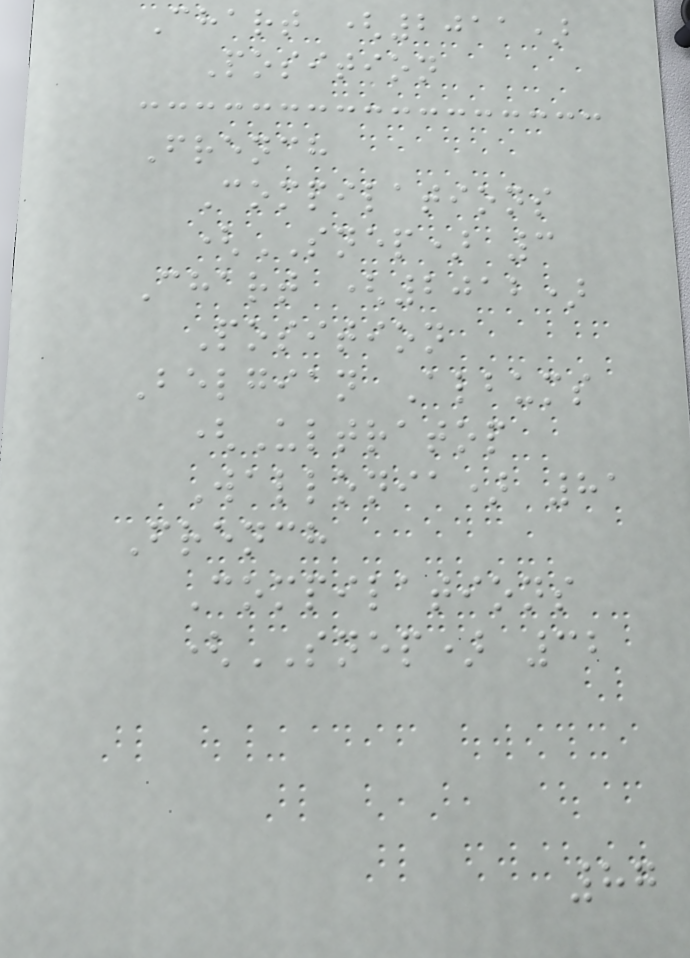Chart (2011)
Position
French
Compilations
(SNEP) 3
Chart (2012)
Position
Belgian Albums
(Ultratop
Wallonia) 81
French
Compilations
(SNEP) 32
87
